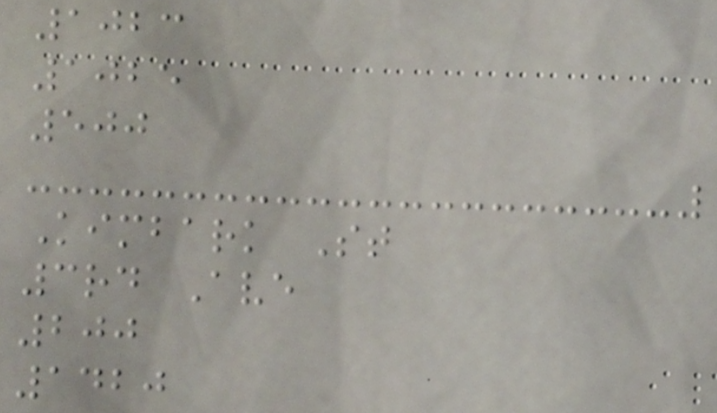1023
1025
500
Kimbark St
3rd Ave
200
1420
